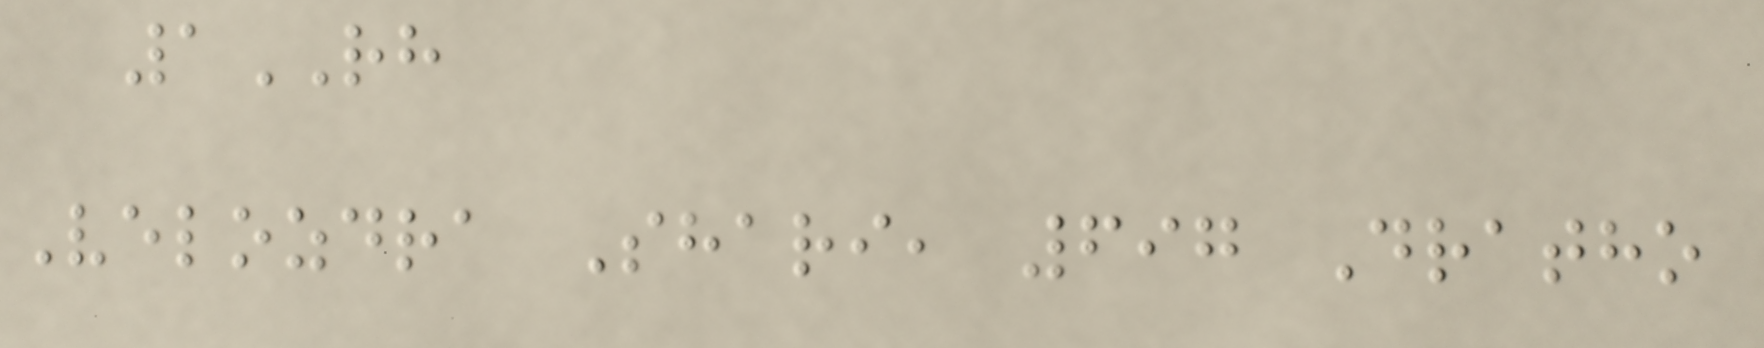1RH
Velozdra Shari, 697 Dratho
